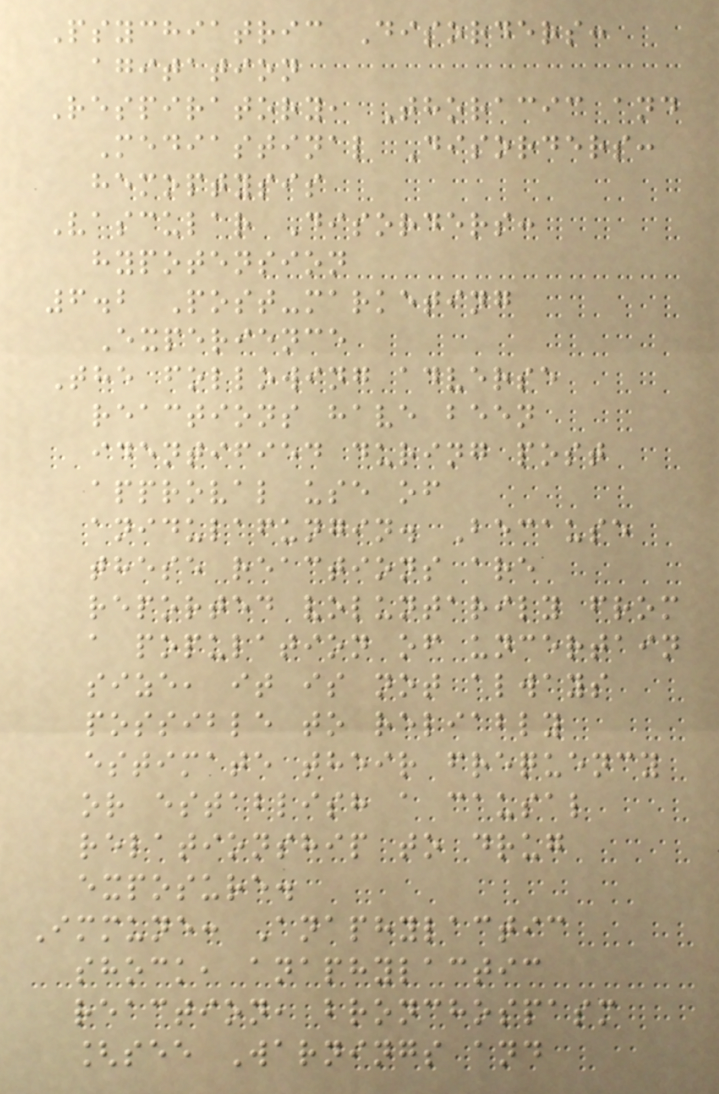Psychiatric Disorders:
agitation
Respiratory, Thoracic and
Mediastinal Disorders:
hemoptysis
Vascular Disorders:
hypotension
6.2 Post-marketing
Experience
The following adverse
reactions have been
identified during post
approval use of
anidulafungin. Because
these reactions are
reported voluntarily from
a population of uncertain
size, it is not always
possible to reliably
estimate their frequency
or establish a causal
relationship to drug
exposure.
Immune: Anaphylactic
shock, anaphylactic
reaction, bronchospasm
[see Warnings and
